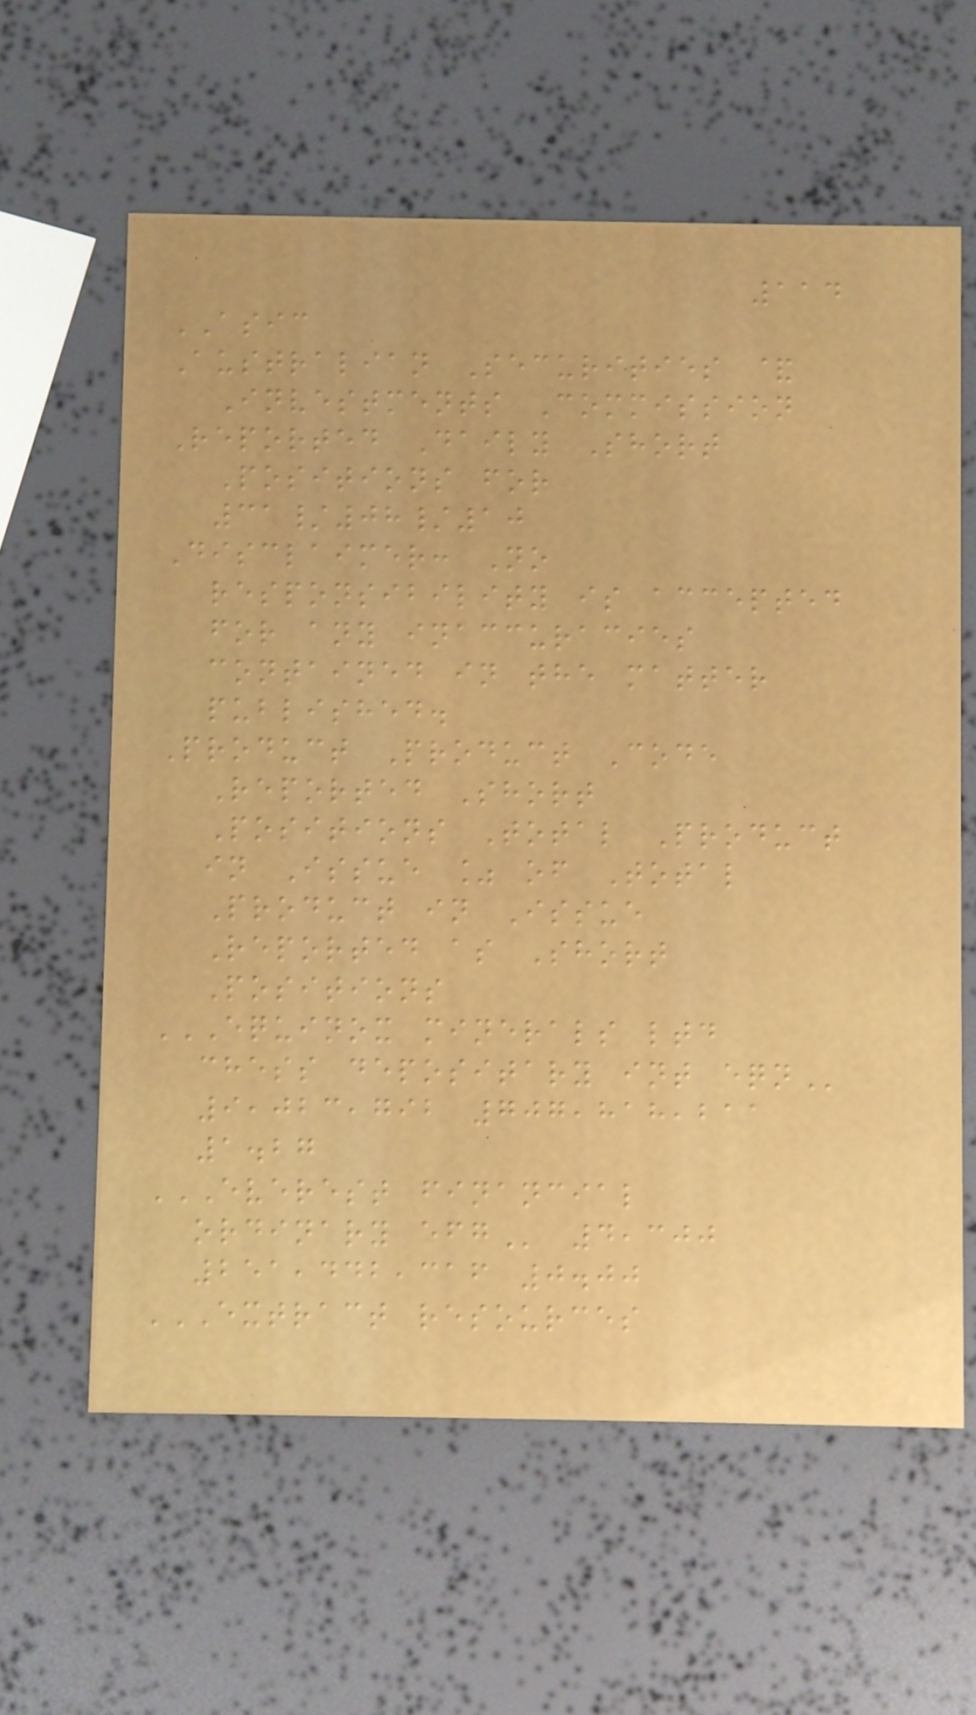114
ASIC
Australian Securities &
Investments Commission
Reported Daily Short
Positions for
31/08/10
Disclaimer: No
responsibility is accepted
for any inaccuracies
contained in the matter
published.
Product Product Code
Reported Short
Positions Total Product
in Issue % of Total
Product in Issue
Reported as Short
Positions
EQUINOX MINERALS LTD
CHESS DEPOSITARY INT EQN
9,023,792 707,818,211
1.27
EVEREST FINANCIAL
ORDINARY EFG 4,300
251,442,316 0.00
EXTRACT RESOURCES
